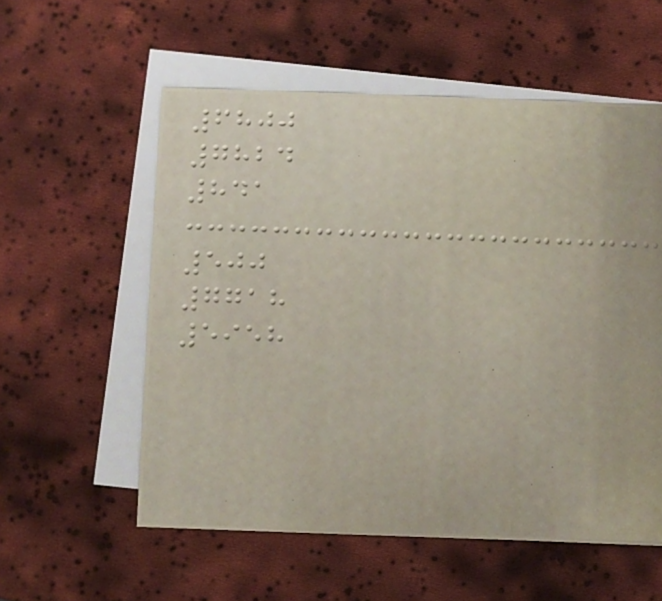6800
7824
841
500
7718
5958
